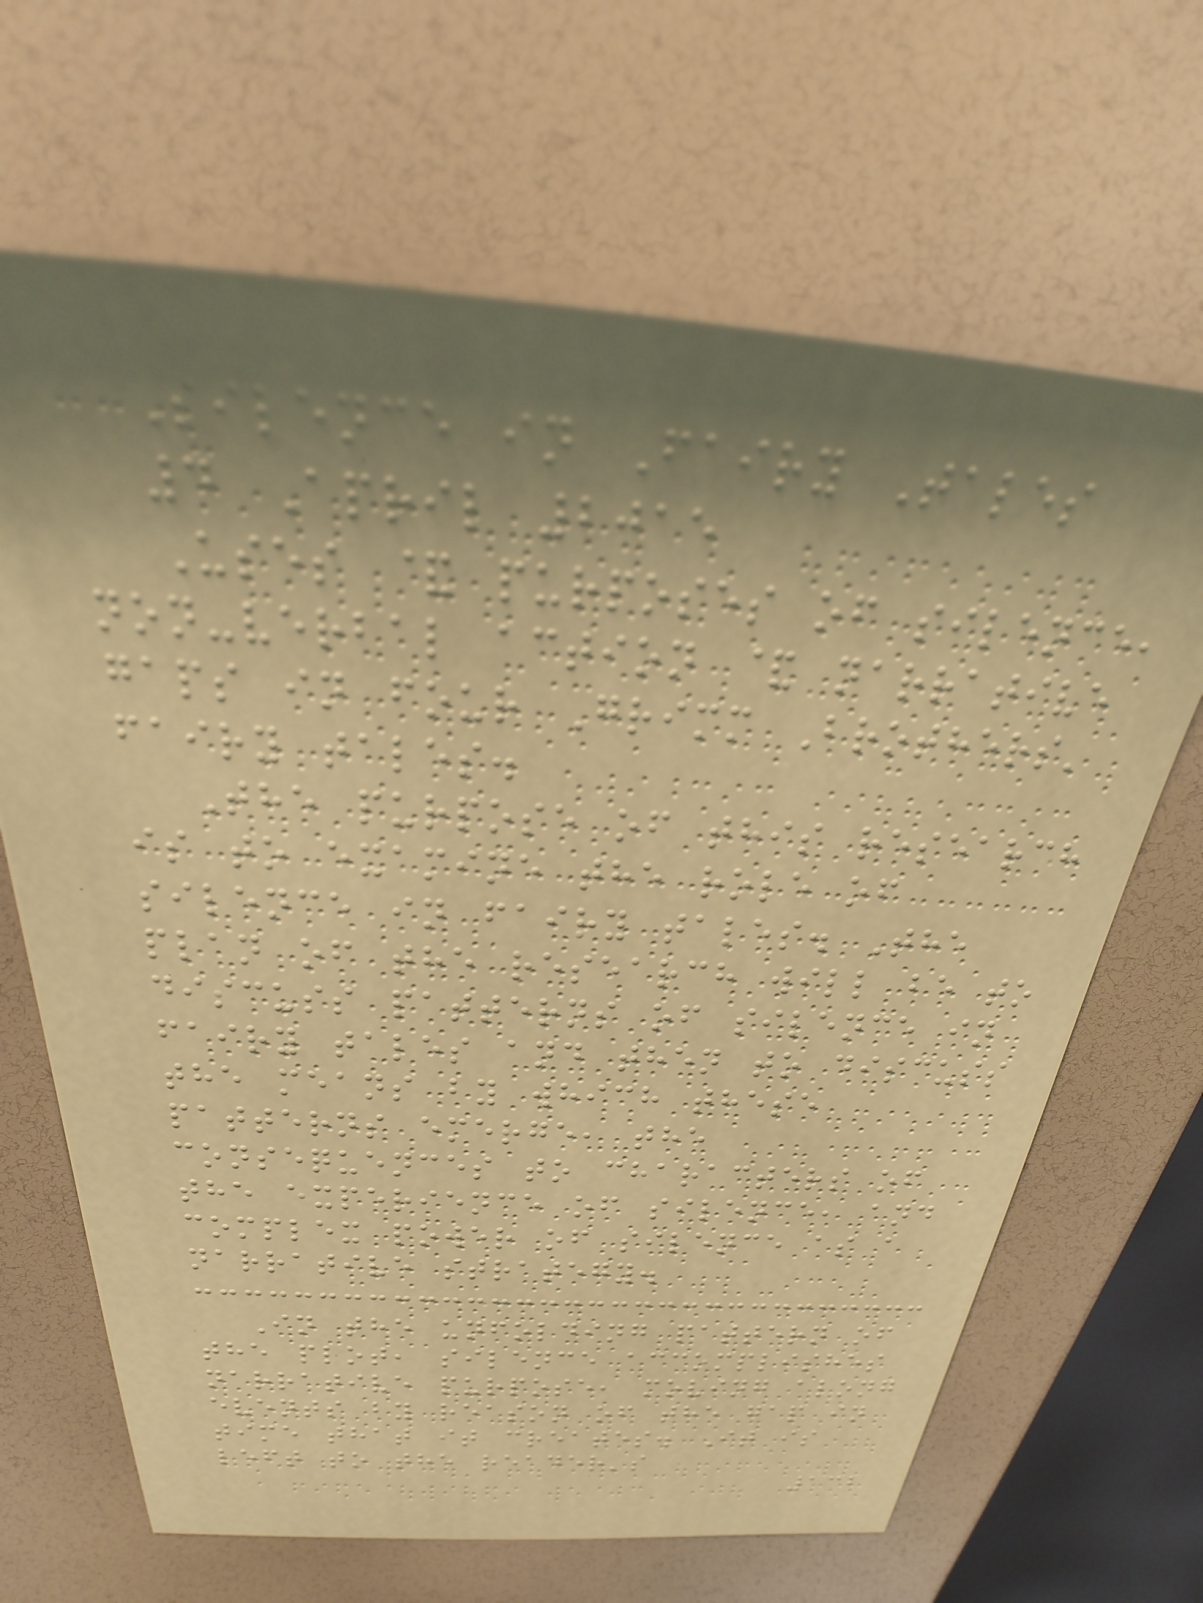Silence in Fairy Tales
4 April 2015
Uses & purposes of silence,
non-verbal action & narrative
gaps in four Grimm Brothers'
fairy tales.
The purpose of this research
is to examine the role of
silence in fairy tales. The
plan of the research will be to
discuss patterns of silence in
fairy tales and then to discuss
the means by which these
patterns emerge, the
consequences to characters of
the experience of silence, and
complex power of silence as a
narrative strategy.
In the unfolding pattern of
the plot, silence accomplishes
narrative purpose, moving along
events by reason of the gap in
time that it creates. It is
left to the reader's
132
